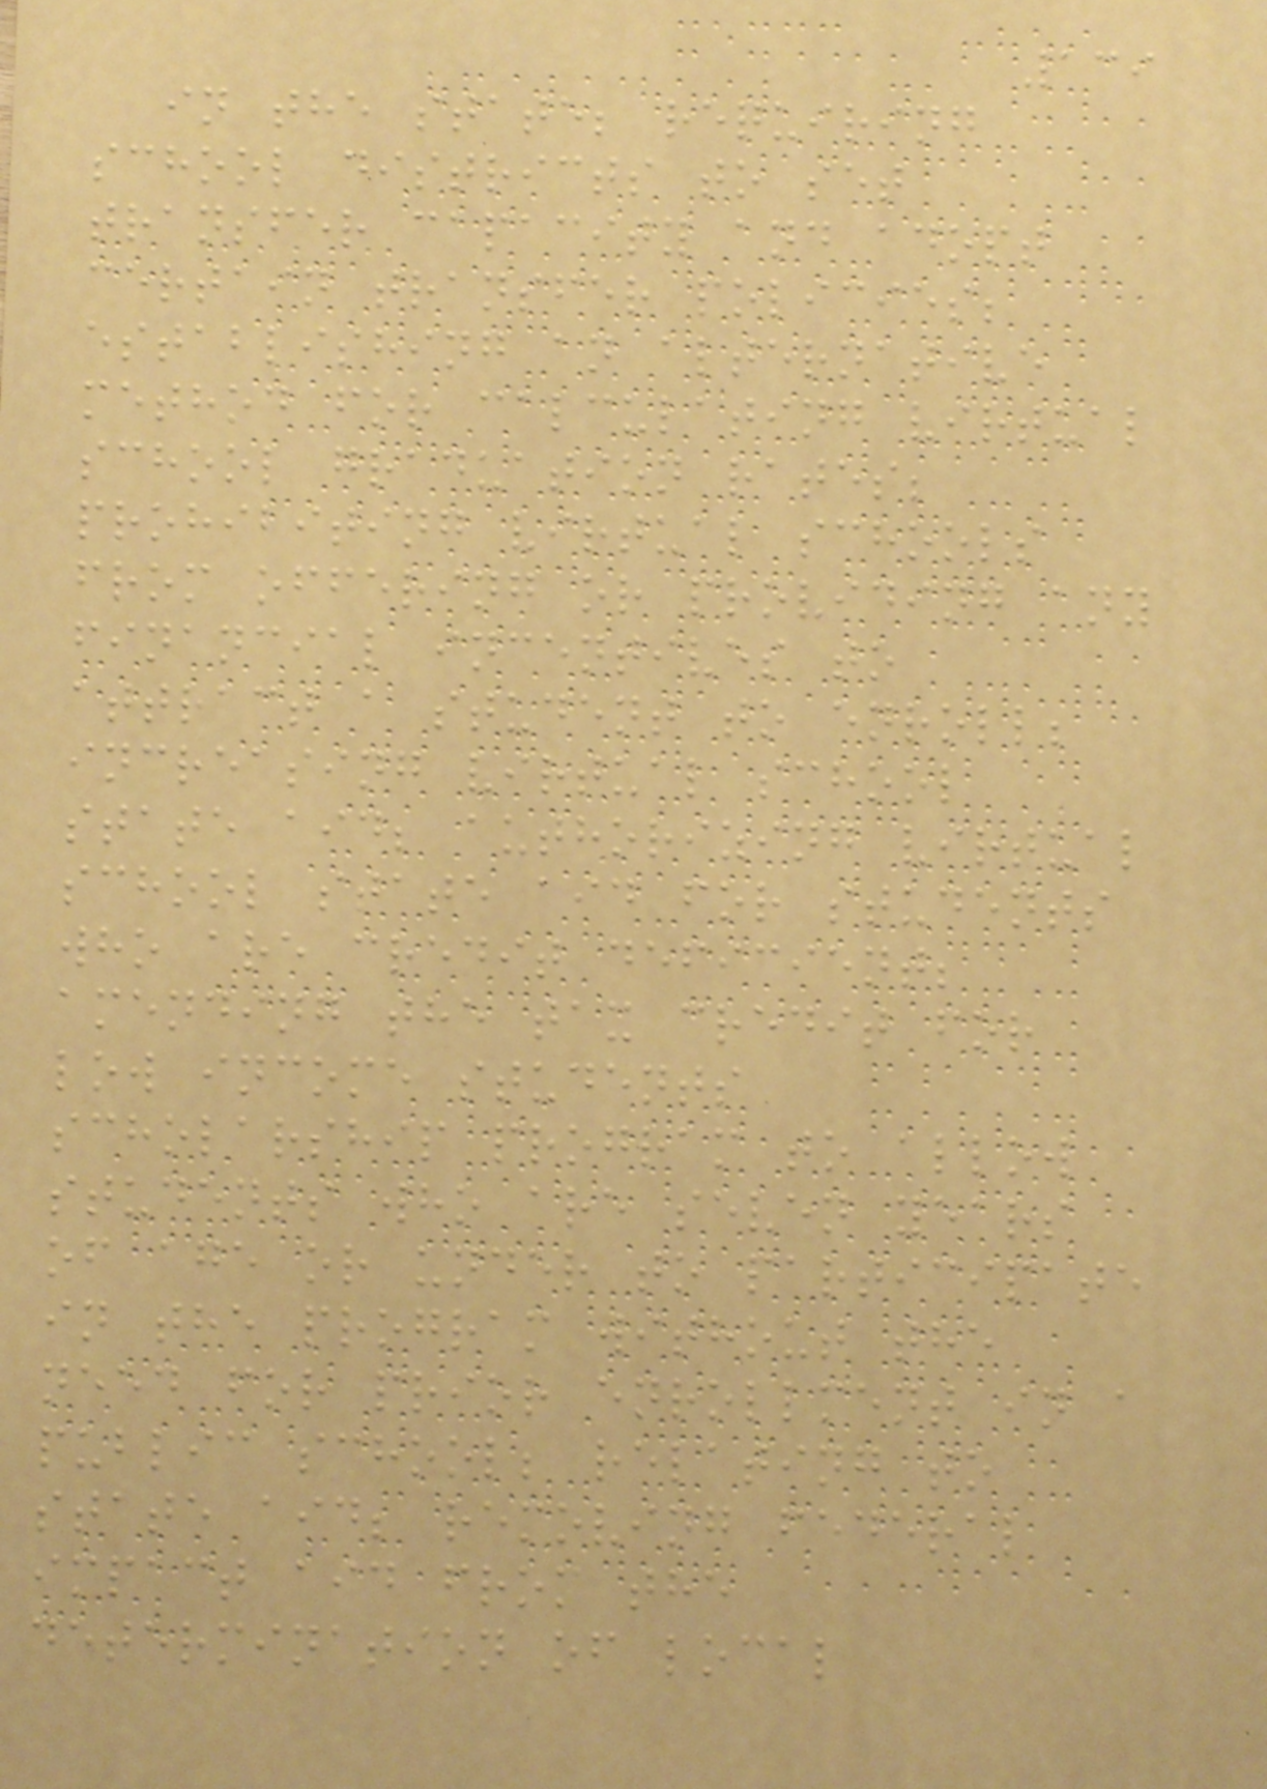139
in the state; requiring
school districts to set
transfer capacity and adopt
certain transfer policies;
establishing an alternative
method for calculating virtual
school graduation rates;
prohibiting virtual schools
from offering or providing any
financial incentives to
attract a student to enroll;
increasing virtual school
state aid; authorizing virtual
school state aid for students
who are credit deficient;
amending the tax credit for
low income students
scholarship program to allow
students who are seven years
of age or under to participate
in the program without the
need for prior enrollment in a
public school; relating to
state aid; removing federal
impact aid from the
determination of local
